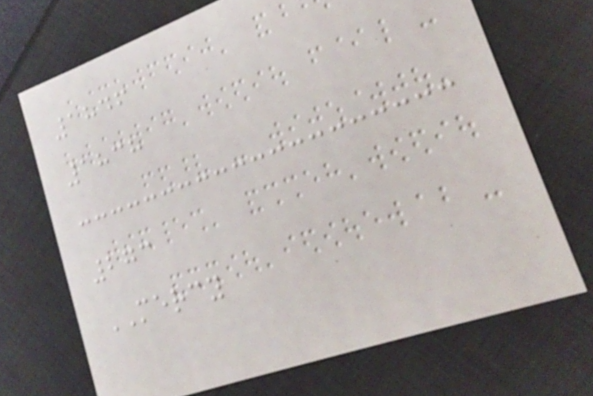1846
1838
273
MERCY
